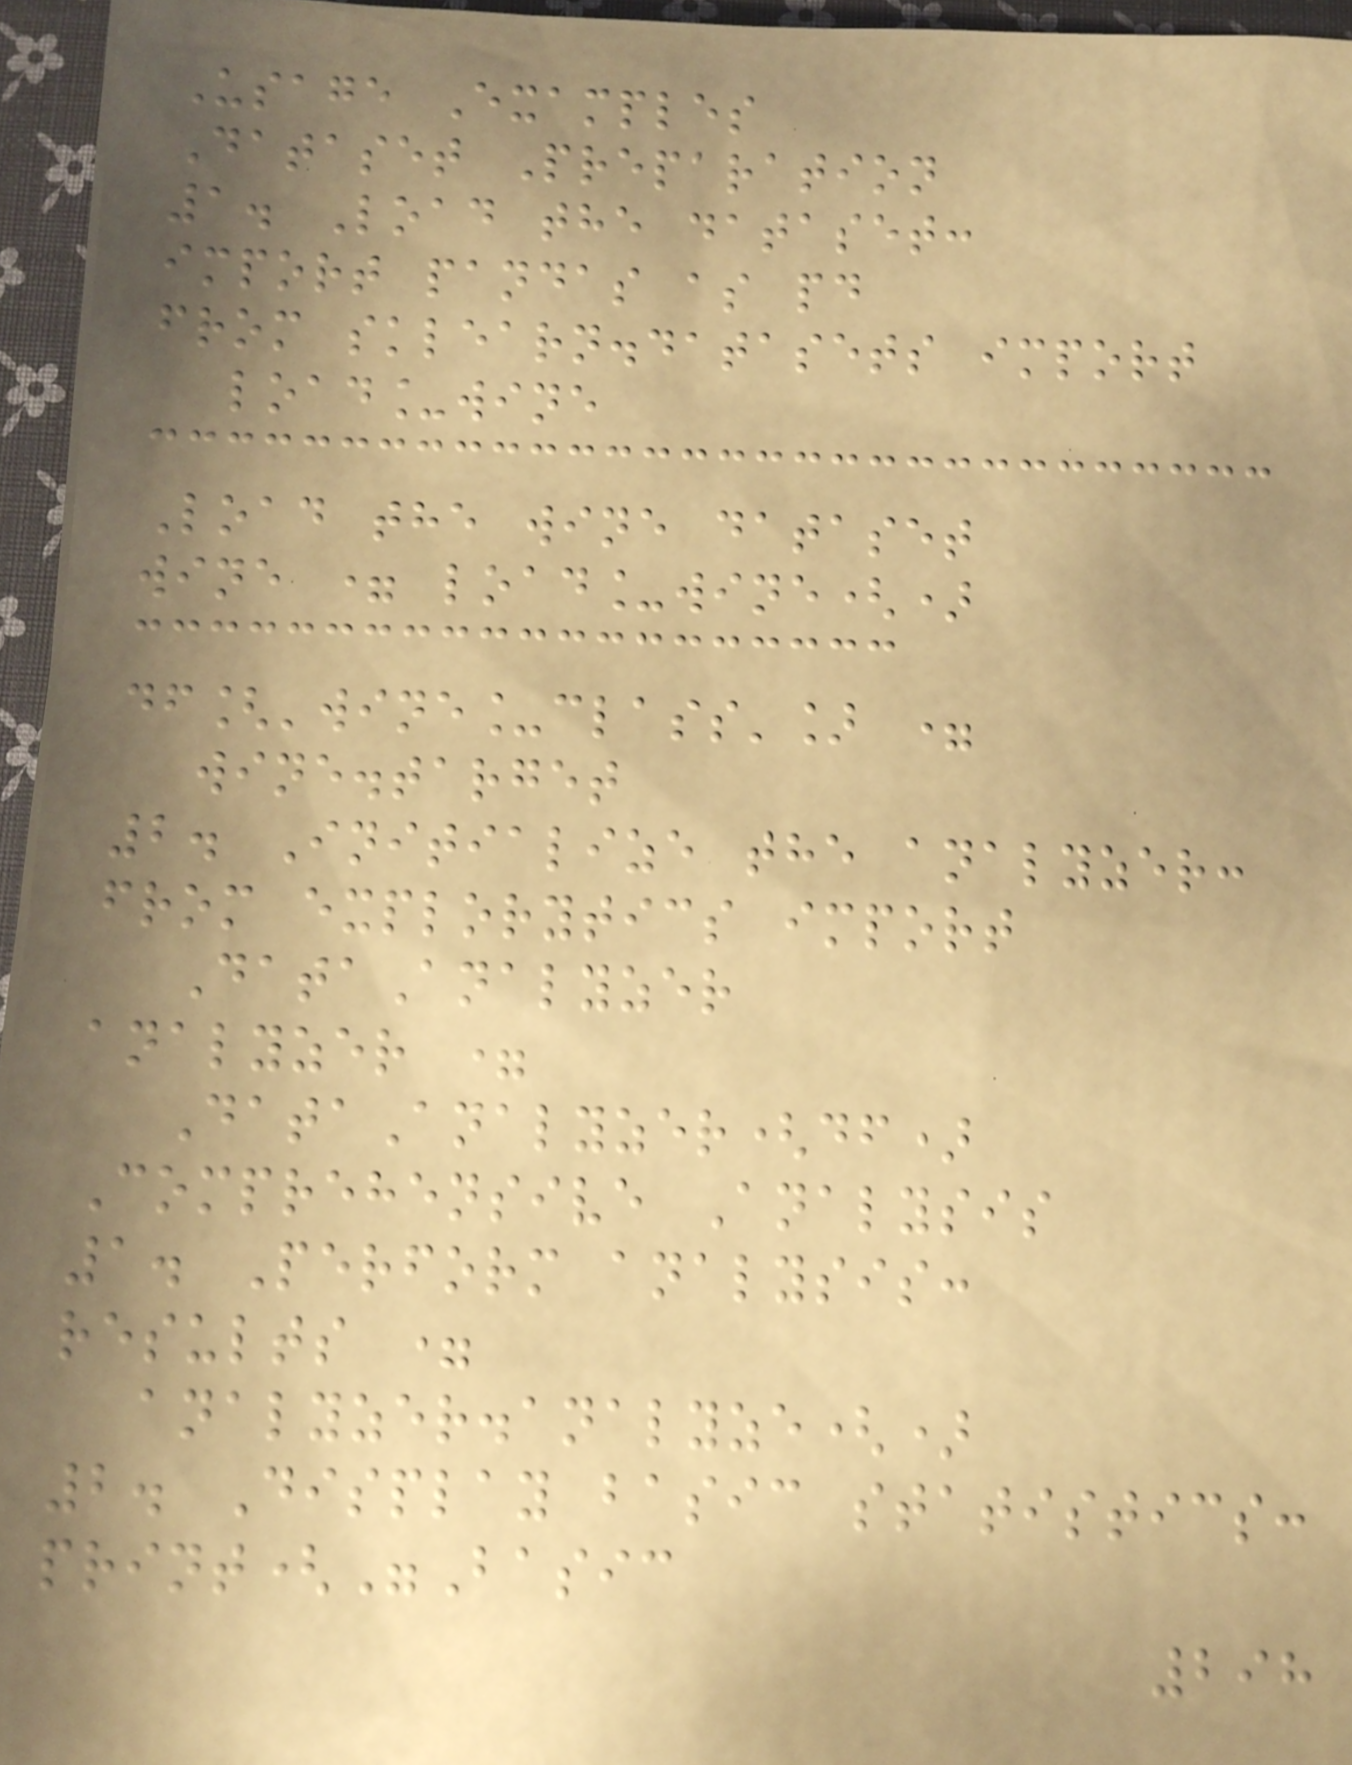Usage Examples
Dataset Preparation
1. Load the dataset:
import pandas as pd
from sklearn.datasets import
load_wine
Load the wine dataset
wine = load_wine()
df['wine_class'] =
wine.target
2. Initialize the analyzer:
from explorytics import
DataAnalyzer
analyzer =
DataAnalyzer(df)
Comprehensive Analysis
1. Perform analysis:
results =
analyzer.analyze()
2. Display basic statistics:
print("Basic
298
